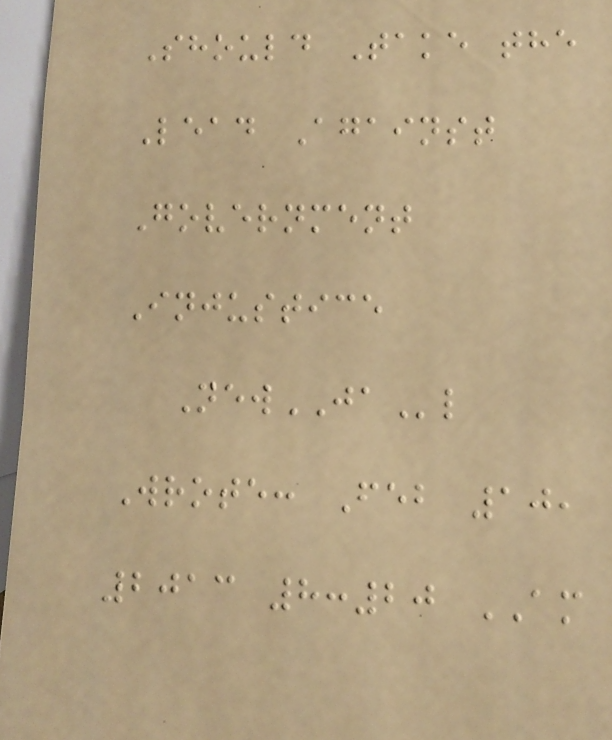Should Take the
Lead Against
Government
Injustice
NewJAl
Wrote: Feb 10,
2013 8:20 AM
